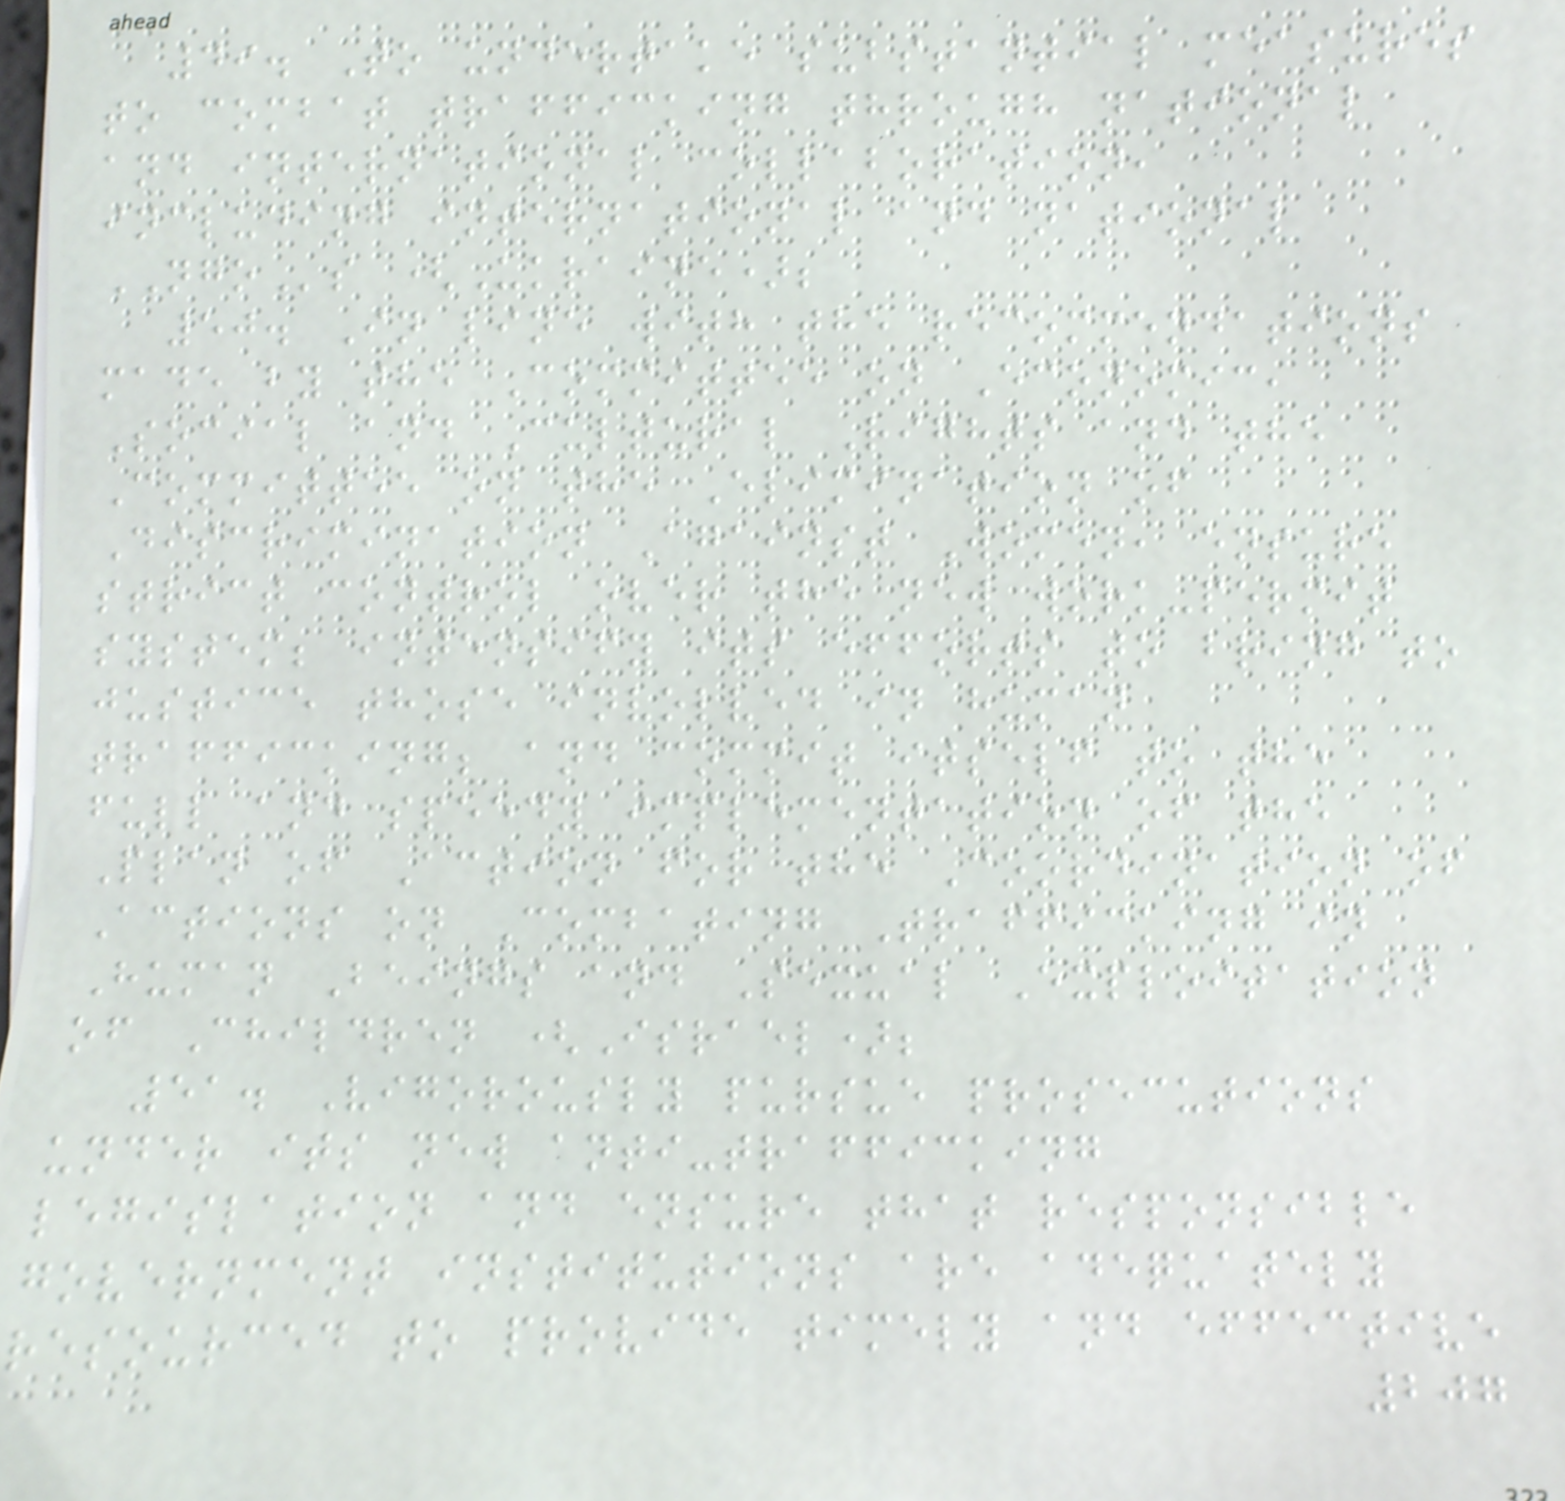49. To undertake substantial measures
to combat trafficking through national
and international collaboration,
including international and national
NGOs (Ukraine);
50. In line with the recommendations
made by the Committee on Economic,
Social and Cultural Rights and the
Committee on the Elimination of
Discrimination Against Women, ensure
strict control over the new work-permit
system; intensify its efforts to bring to
justice those involved in human
trafficking; and commit itself to the
full and speedy implementation of the
Plan of Action for the Coordination of
Actions on Combating Trafficking in
Human Beings and Sexual Exploitation
of Children (Israel);
51. Vigorously pursue prosecutions
under its new anti-trafficking
legislation and ensure that responsible
government institutions are adequately
resourced to provide timely and effective
207
